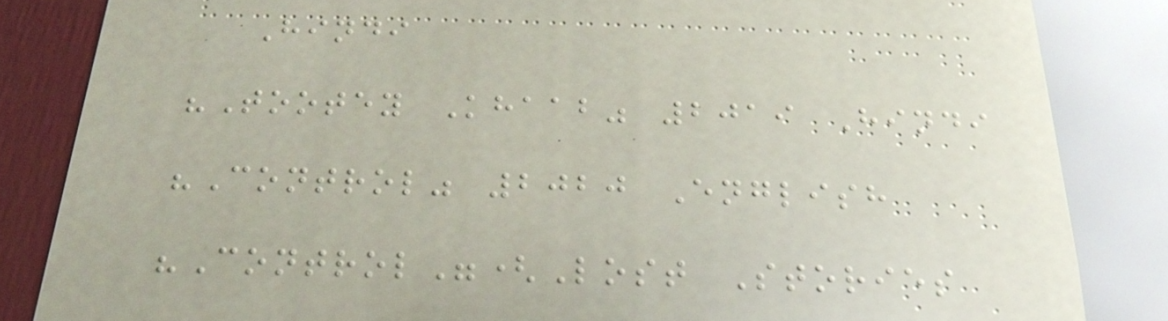Hindi
"Tootey Khaab" 2019 Hindi
"Control" 2020 English
"Control"(Lost Stories
